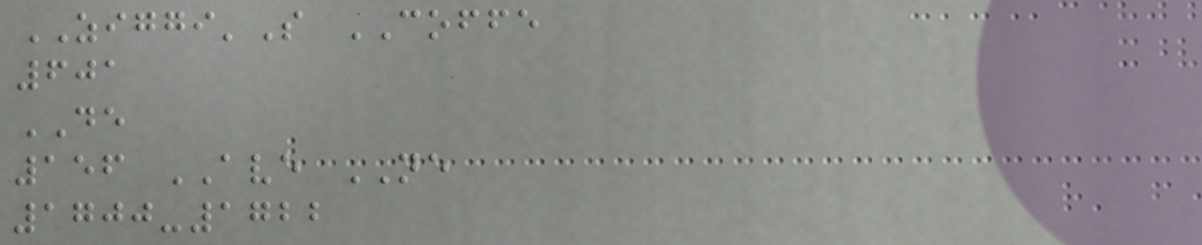ZIGGI'S COFFE
601
DE
156 AVE NE
1700-1722
